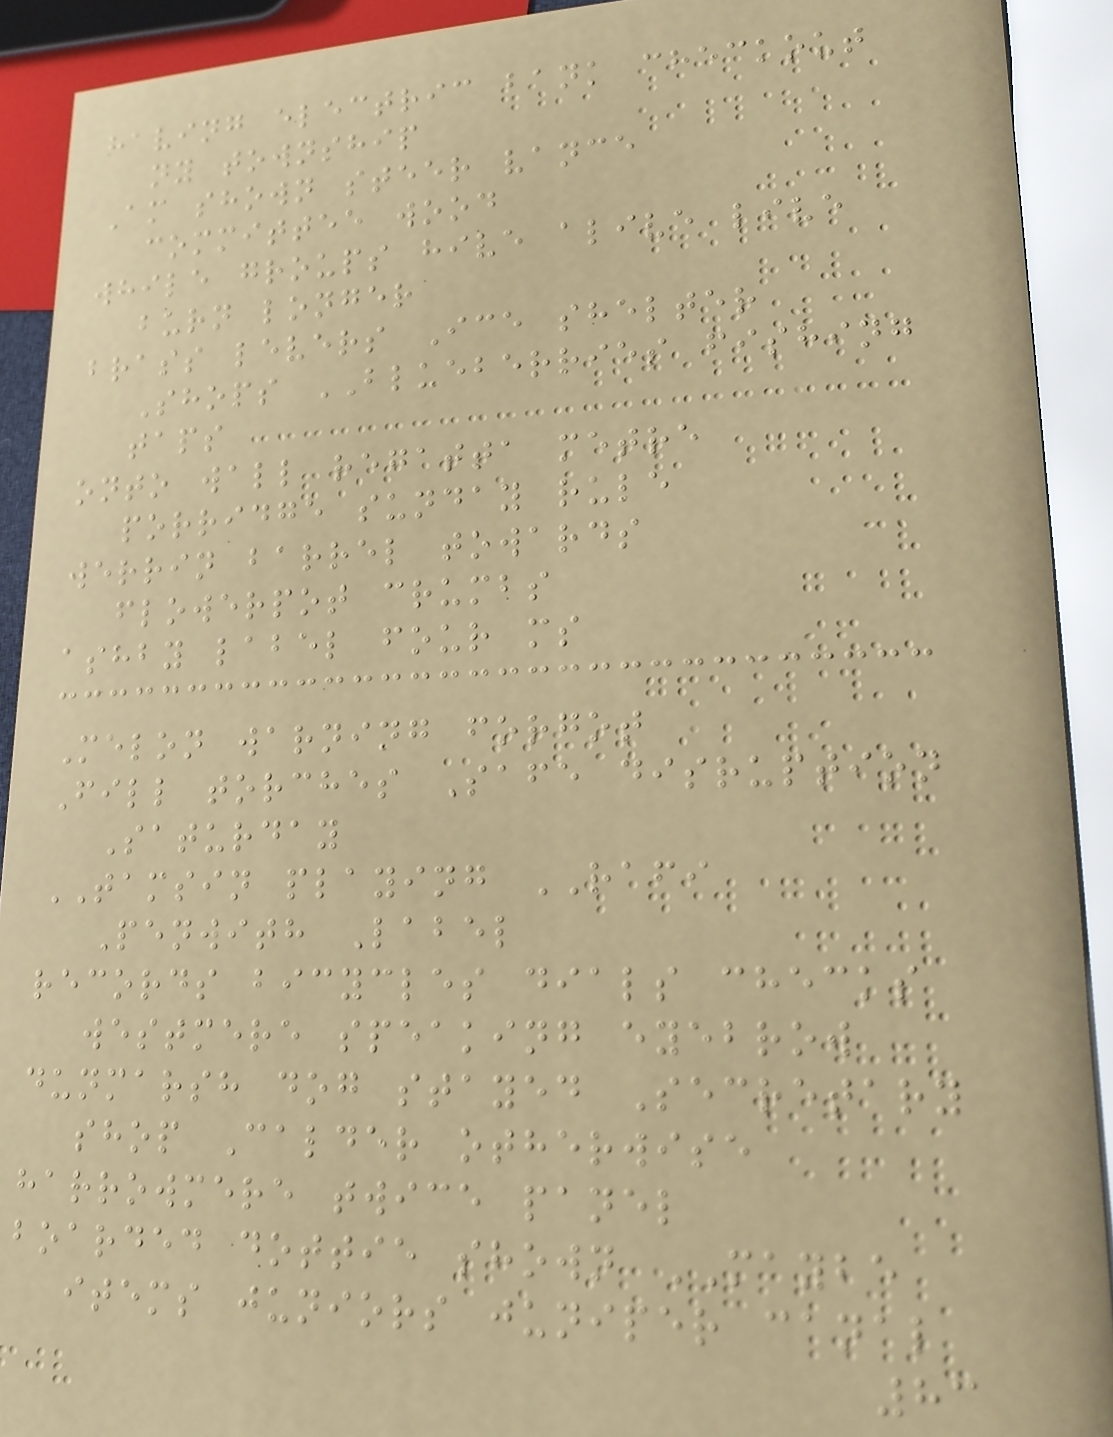having electric bank checkout
ny township
Am shown steer vance
committee wood
while groups hive alive live
burn longer
brass levers Ice shelter
Shops BLUEBERRIES fishing
taps
onto wall regatta metre
porridge sunday rule
werrin barrel towards
flowerpot crumbs
ashby label four ms
Melon warning forgot
Fill torches Safe disruption
Saturday
TAMSIN playing RAFI
Penwith Label
records bicycles dials checks
westmere speaking eyebrow
dunmarsh dog stayed Secretary
shop Calder otherwise
harrowmere twice panel
boarded dottie shown MAYBE
items juniors juniper canal
83
